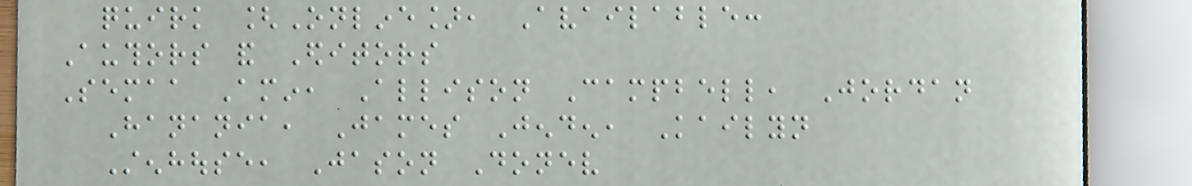quirk [Online], Available:
Authors and Editors
Semaa Amin, Allison Campbell, Jordan
Hanania, James Jenden, Kailyn
Stenhouse, Jason Donev
